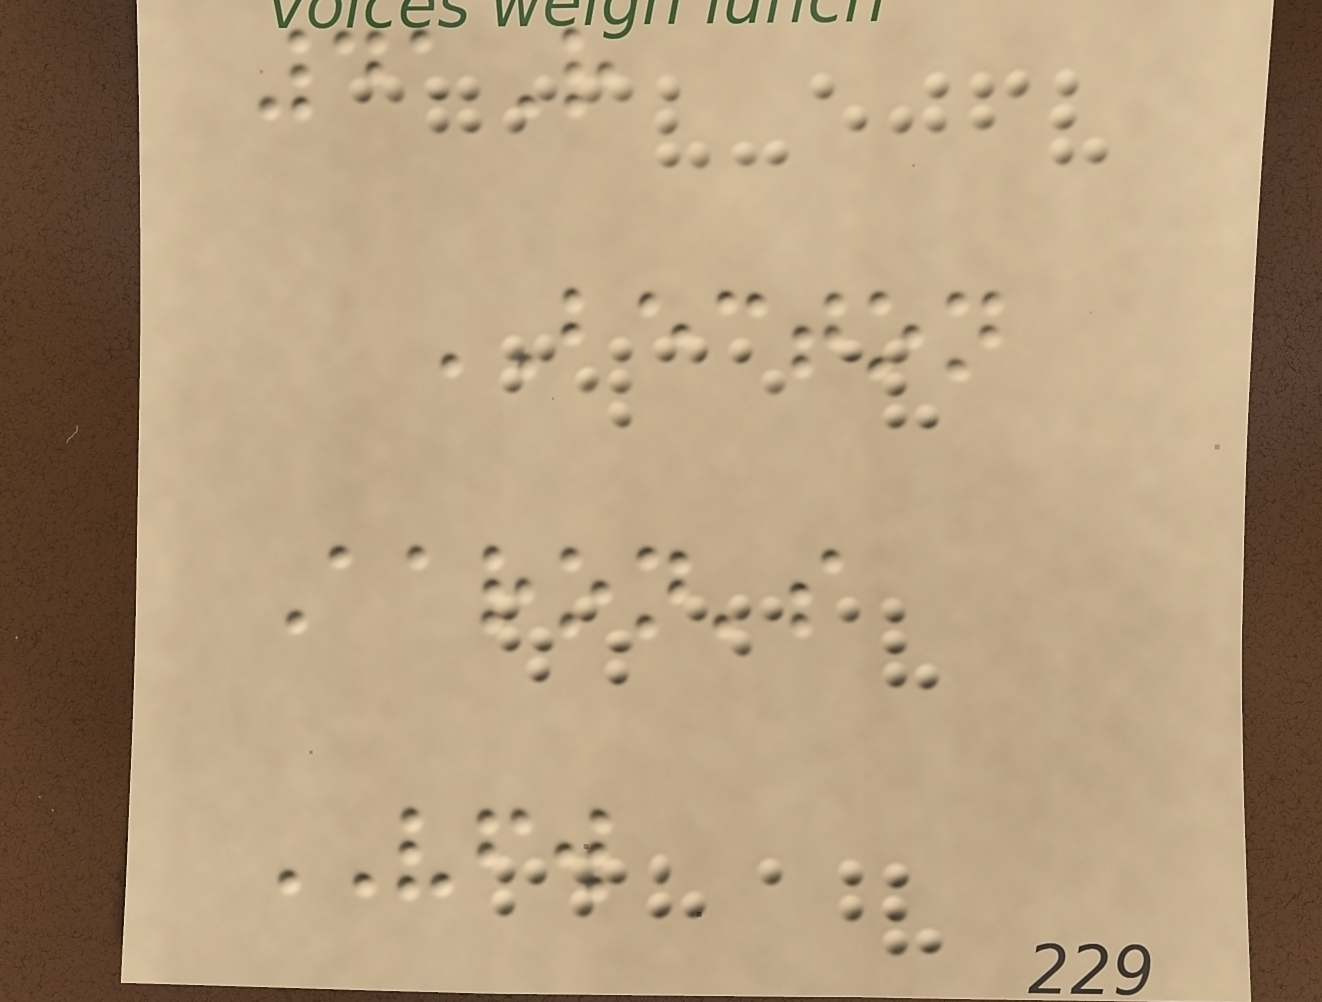41R
BECTON
Aaron's
VFW
